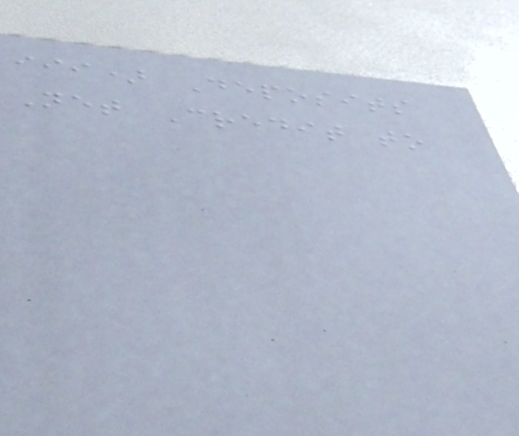iii) Deposits
Net Credit to
